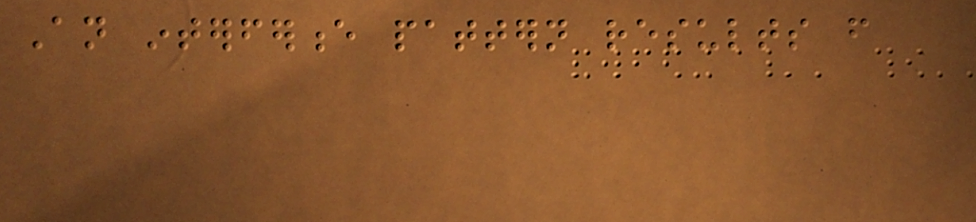An interference pattern results from
